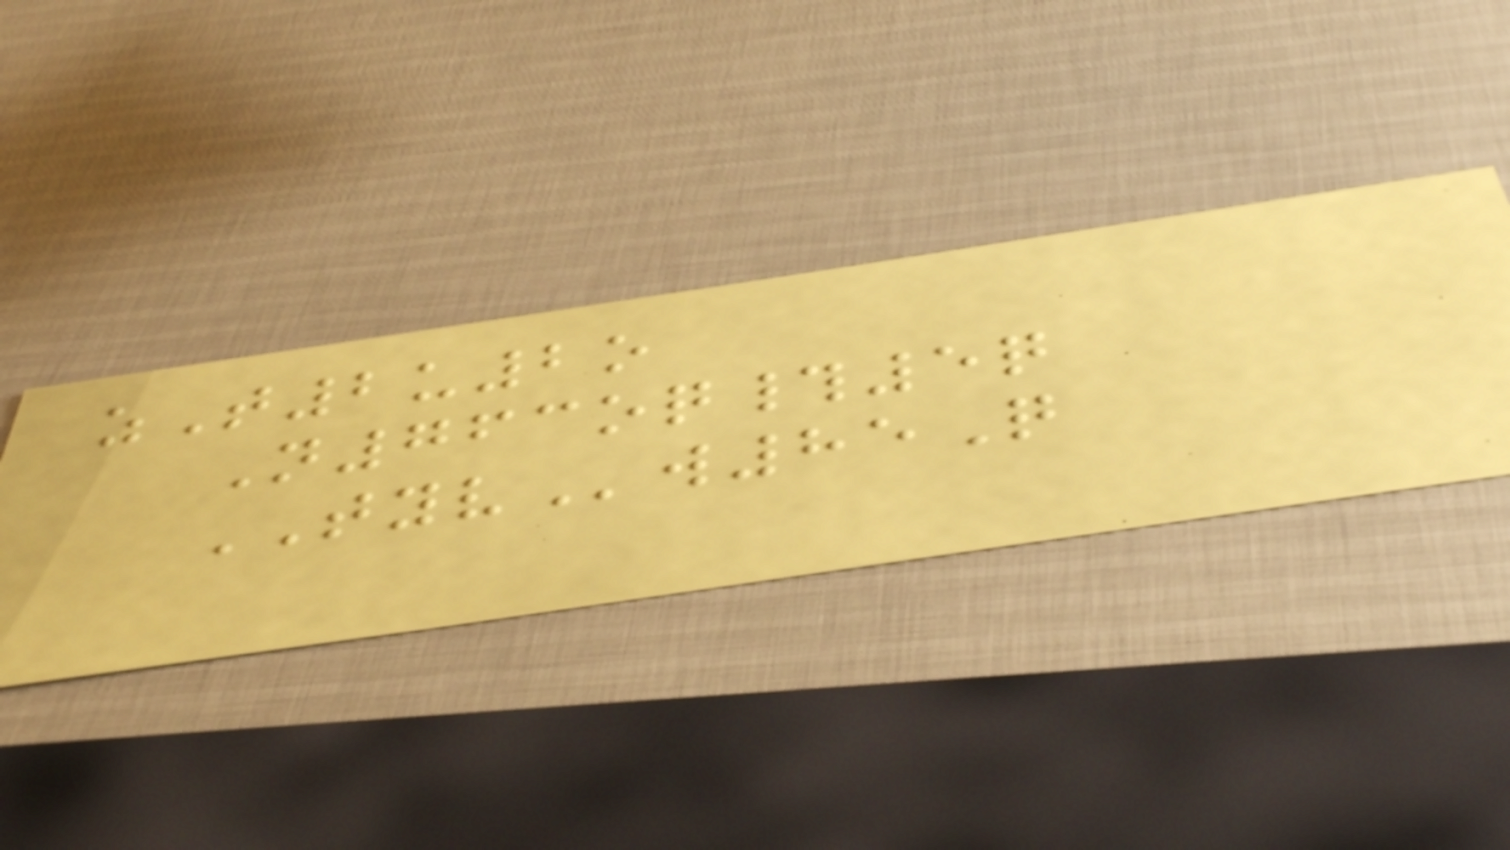zT2u2o
N763oq#5q
TYVw85Q
